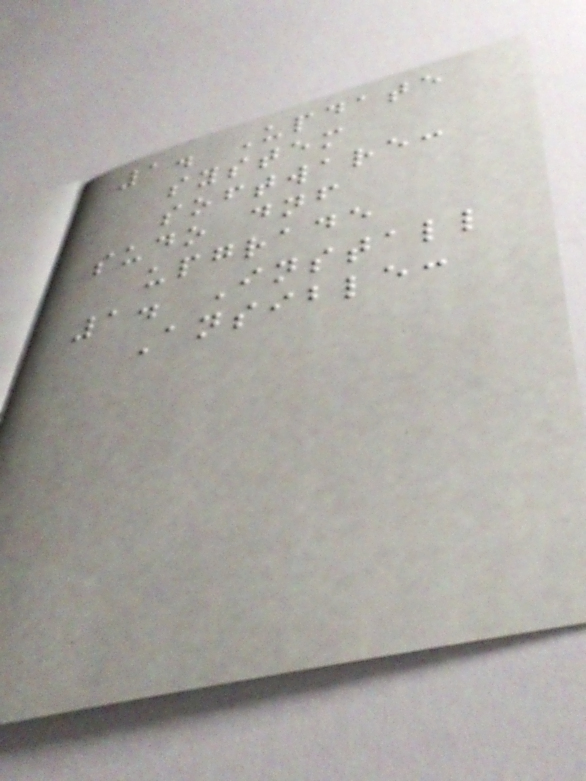1. Update
system
software:
sudo dnf
upgrade
1. Install
Ansible:
